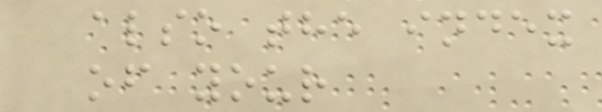also the index
of your
